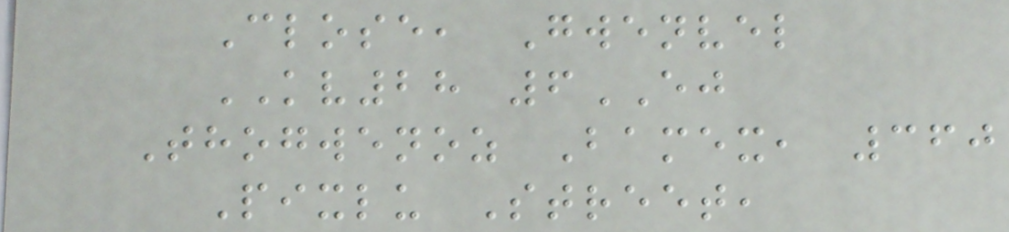Close, Gwenvel
KV28 6EJ
Thogwenoz Bamex, 360
Pixlu Street,
